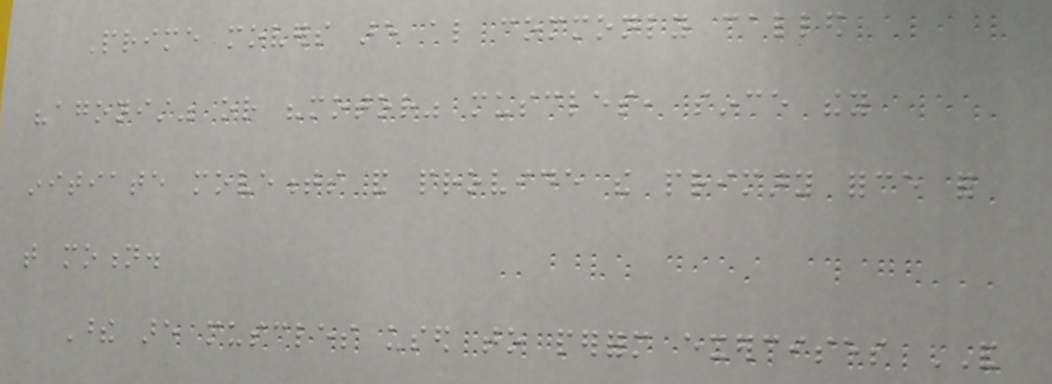Prime movers are also commonly called
"agonist" or "motor" muscles, since they
initiate movements and provide the primary force for
that motion.
These are muscles used to perform exercises AND
